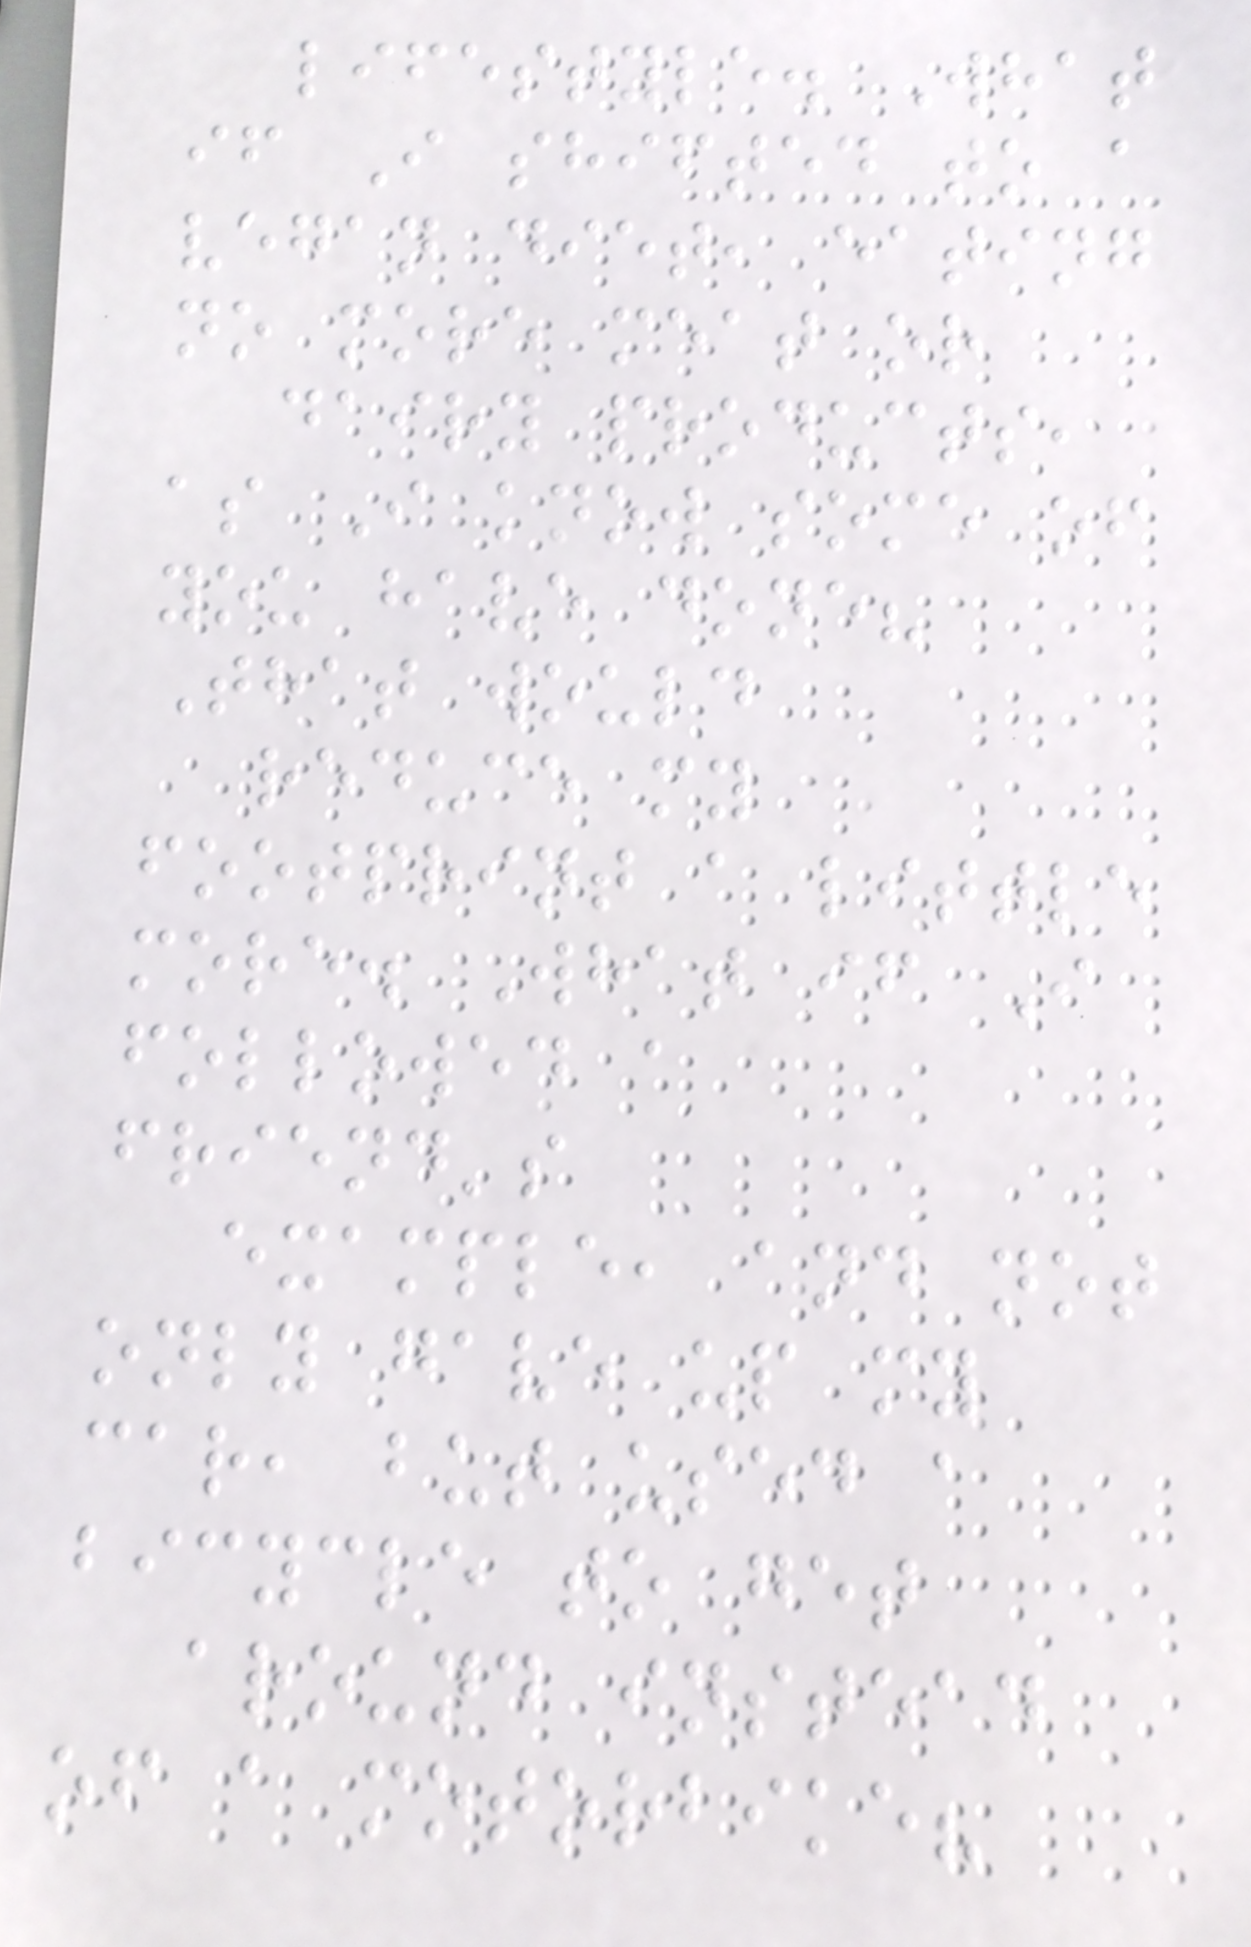lifestyle. What
if I shifted to a
vegan diet, eating
no more meat or
dairy products,
as I know some of
you have done?
That would
reduce my
footprint a little
more. What if I
followed a
friend's
example, and not
only gave up my
car, but used a
bicycle to get
around instead
of a motorbike?
